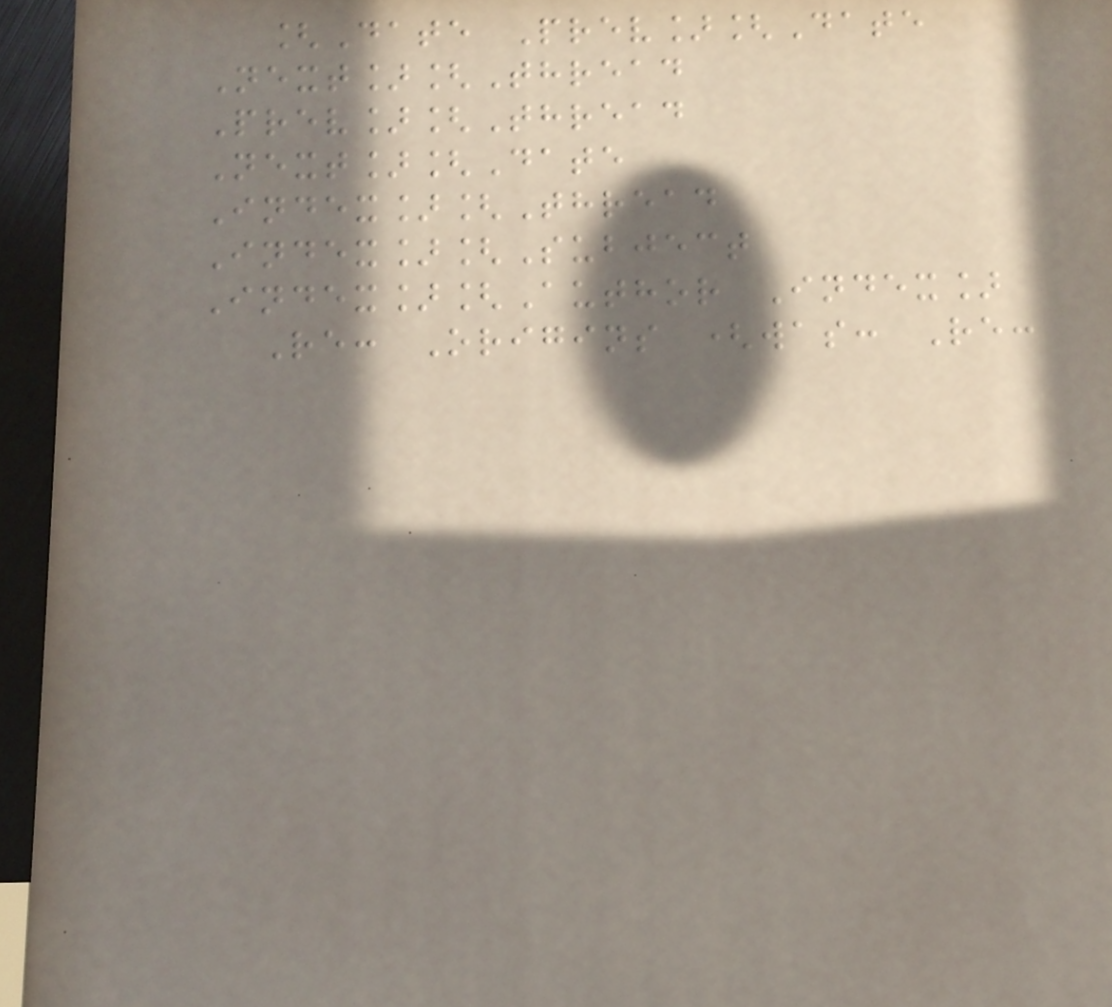[Date Prev][Date
Next][Thread
Prev][Thread
Next][Date
Index][Thread
Index][Subject
Index][Author Index]
Re: Origins (was: Re:
